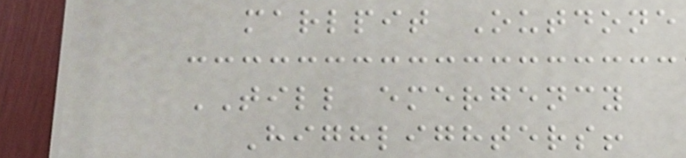marlpit Outdone
TILL emergency
Highlighters!
